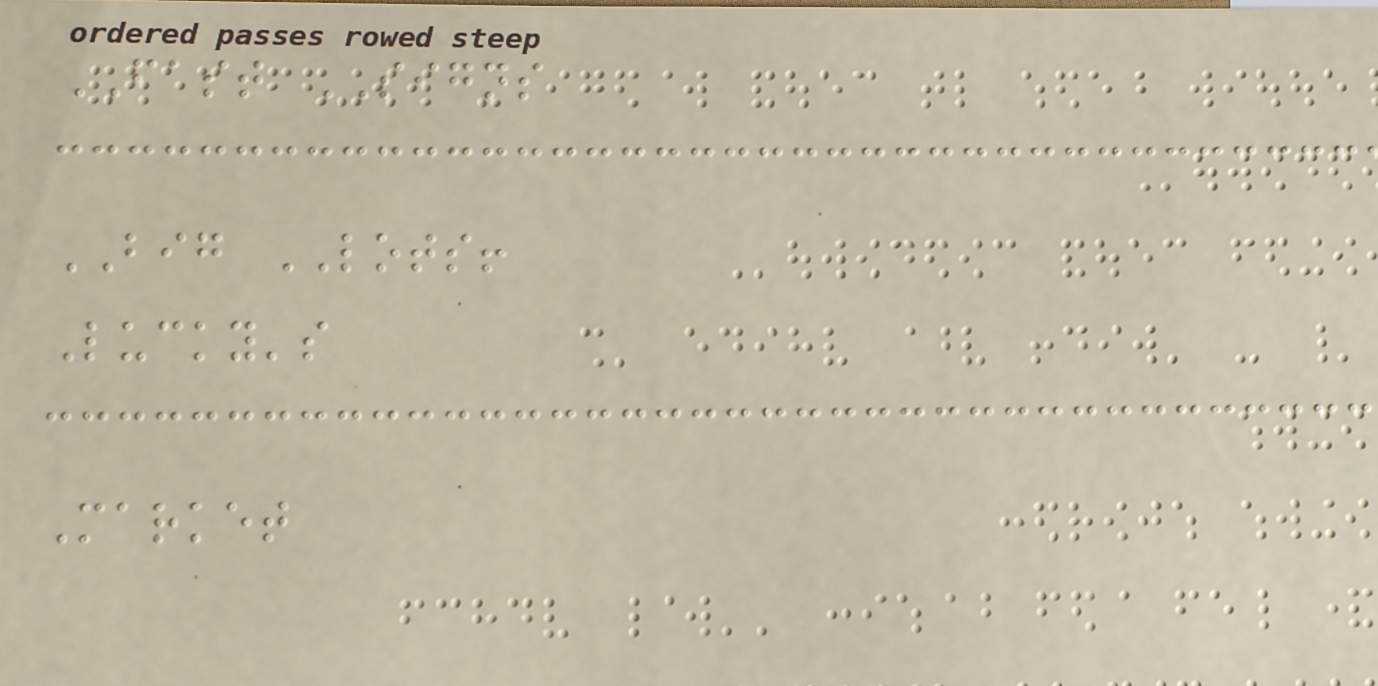FAST SIGNS
BIG LOTS!
Lucky's
Market
